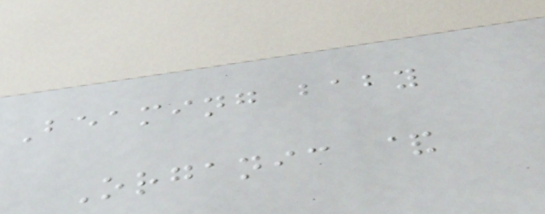Beaming baby
Organic &
